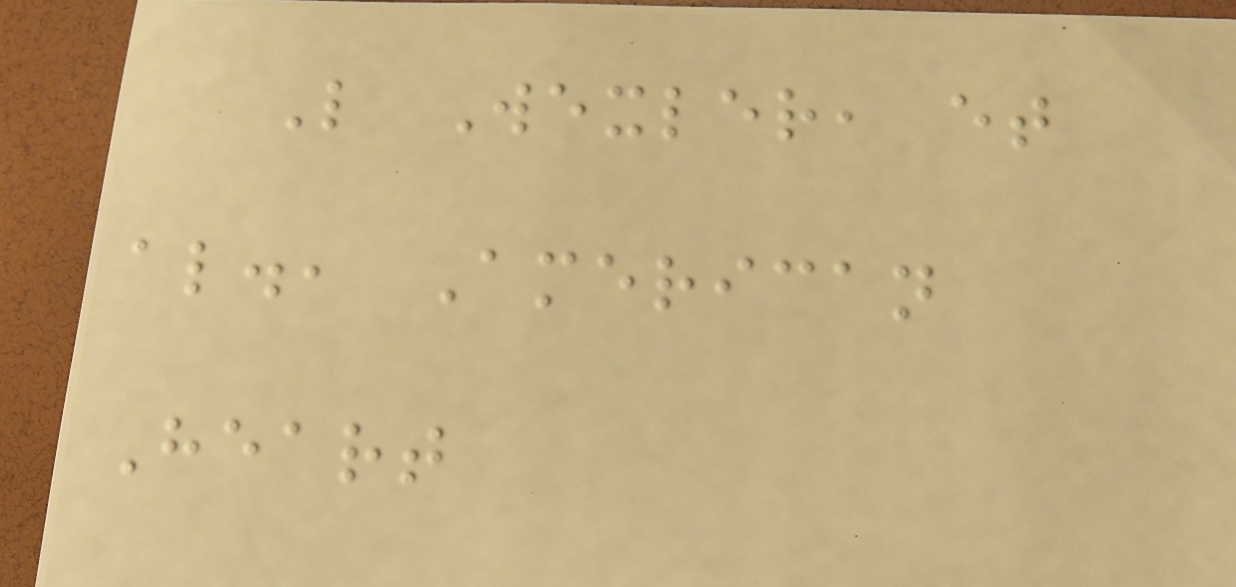L Wexler, et
al., American
Heart
